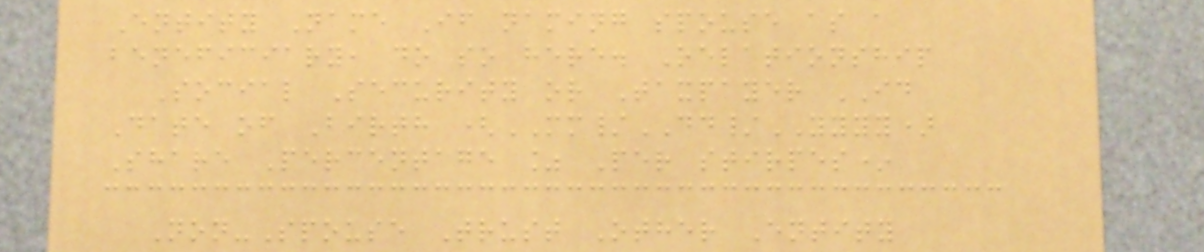Entity Name If naming spouse as a
beneficiary, do so here. Relationship
Social Security or Taxpayer ID
Date of Birth (MM/DD/YYYY)
Share Percentage % Per stirpes*
Non-Spouse Trust Other Entity
